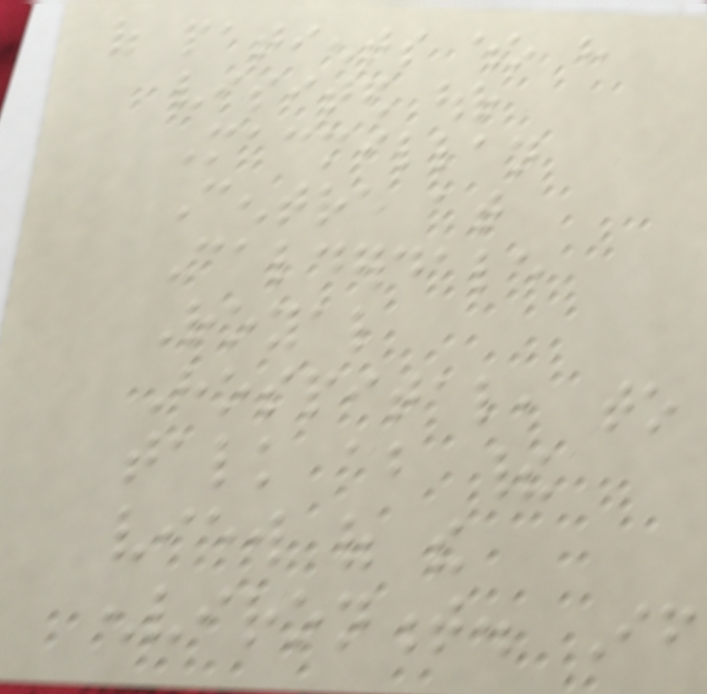of patients who have
visited our
Macmillan
Centre at
Calderdale
Royal
Hospital, to
talk about their
view of the
environment. If
